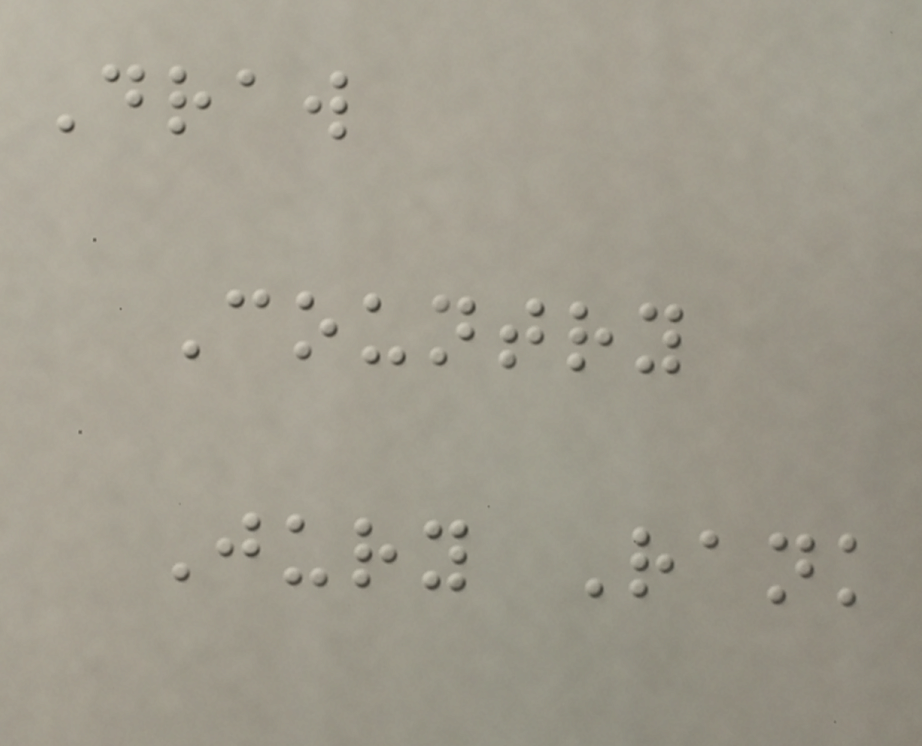Draw
Country
Jury Rank
